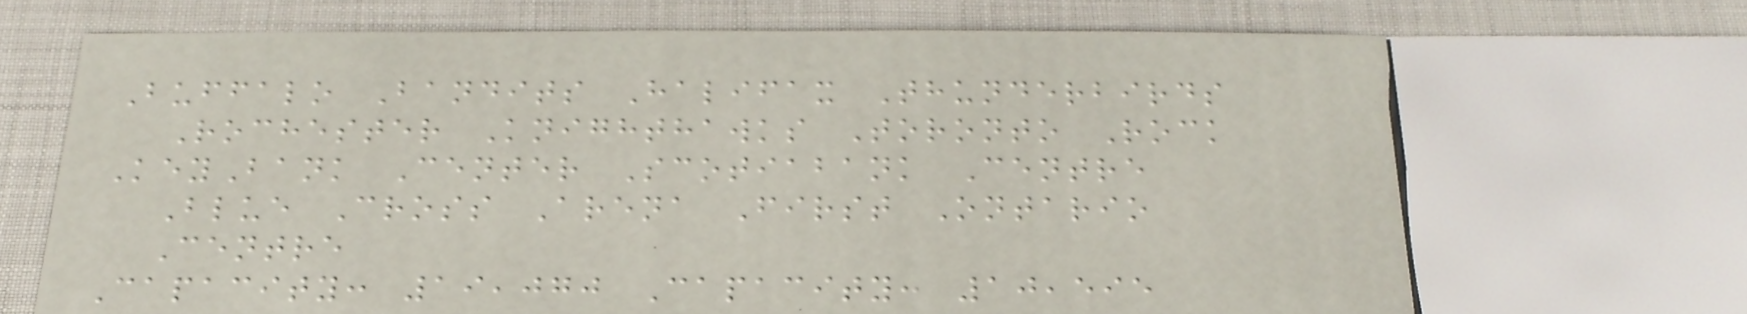Buffalo Bandits Halifax Thunderbirds
Rochester Knighthawks Toronto Rock
KeyBank Center Scotiabank Centre
Blue Cross Arena First Ontario
Centre
Capacity: 19,070 Capacity: 10,595
